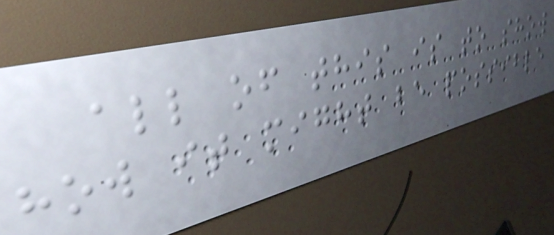all of this is to show
how it might be possible
